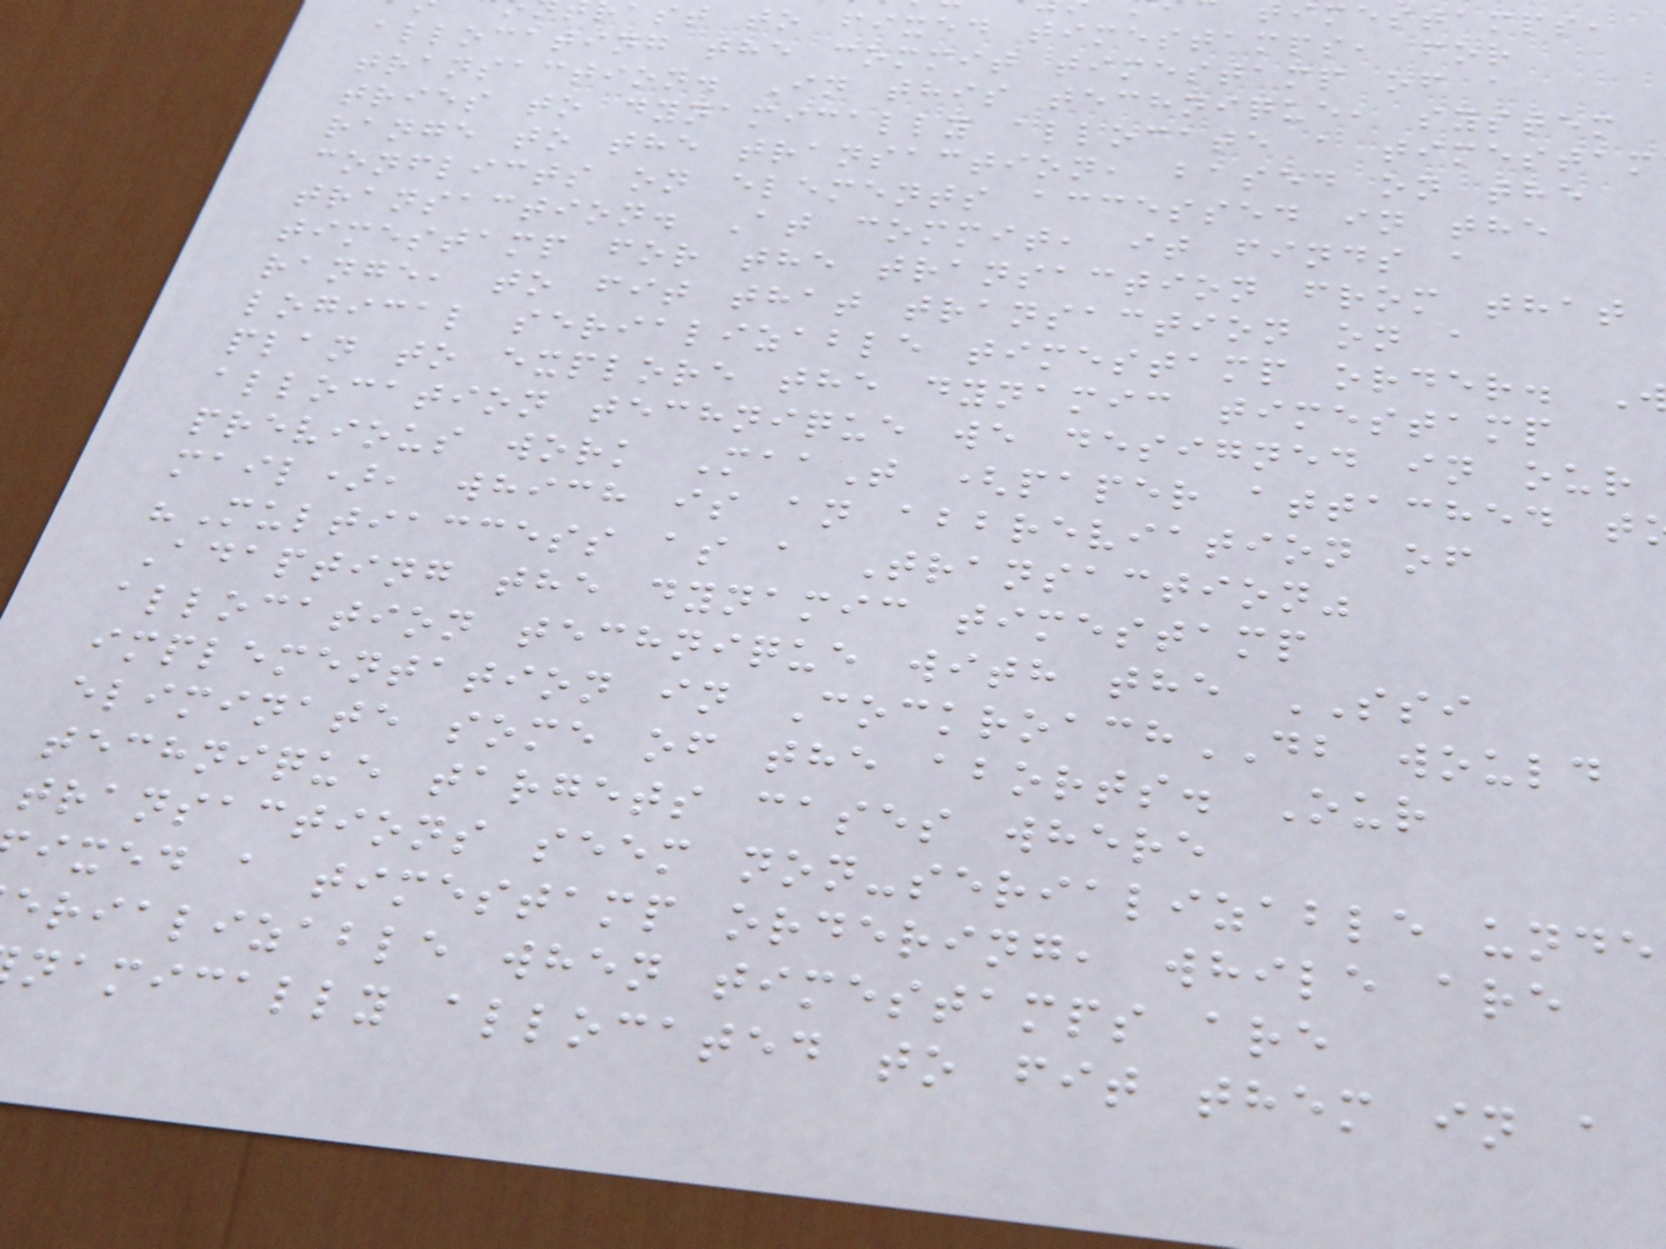imestamps,
ast to fixed timestamps, for
allocating the commit timestamp of a
transaction. In this technique, system
tries to dynamically allocate a timestam
range to the transaction, based on the
conflicts on elements accessed in the
transaction. At commit, it finds a
timestamp for the transaction from that
range, to fit that transaction on a
logical serializable timestamp order.
plan to explore the dynamic timestamp
allocation technique we designed in our
previous work MaaT (paper attached t
mail), which is an abbreviation of
"Multiaccess as a Transaction"
Adapting the dynamic timestamp
allocation technique with the SSI
implementation in CockroachDB would
eliminate some of the aborts. Our
technique targets cases where
transactions seem non-serializable unde
ixed a timestamp ordering, while are
erializable when timestamps are
namically allocated to fit them in a
